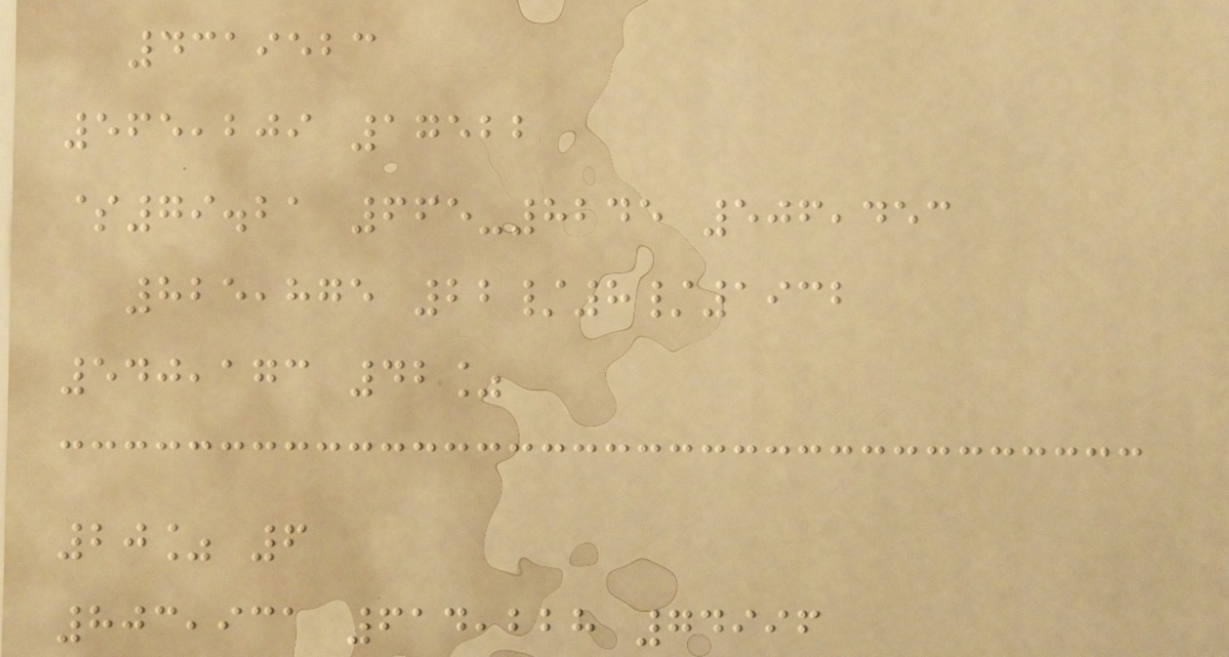4319523
565,209 17522
$79.21 665-8245 506,453
825,875 22/8/1932
540,173 42%
20% 6
803,931 614,228 74996
